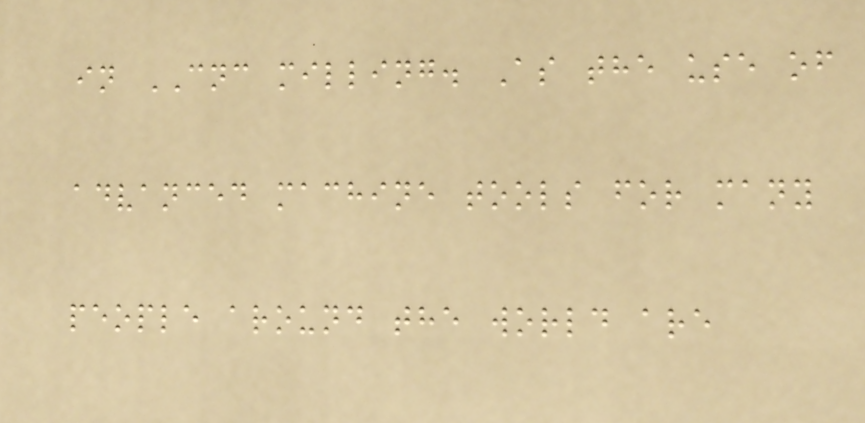in CNC milling. As the use of
advanced machine tools for many
people around the world are
